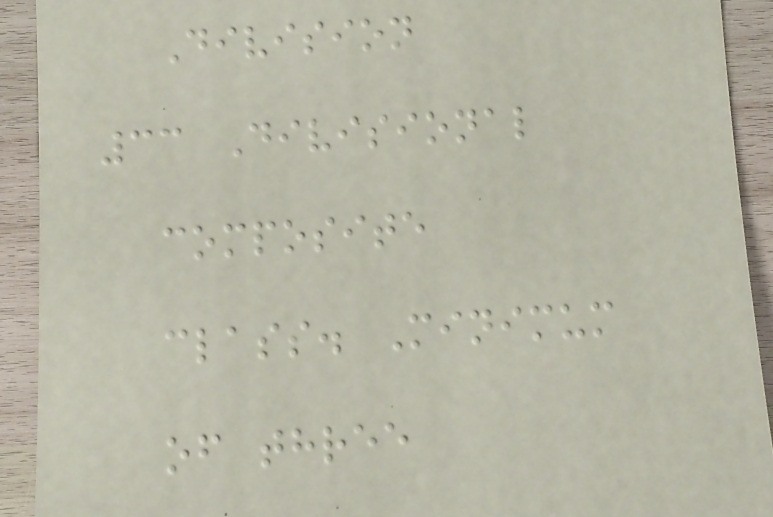Division
33 Divisional
composite
class. Minimum
of three
